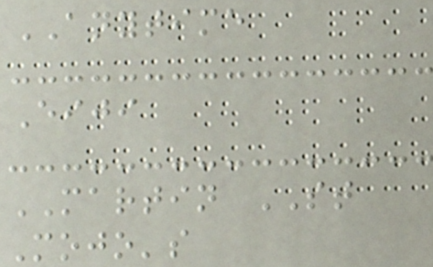ANYTIME
Eiji
MARTIN ST
Mojo's
